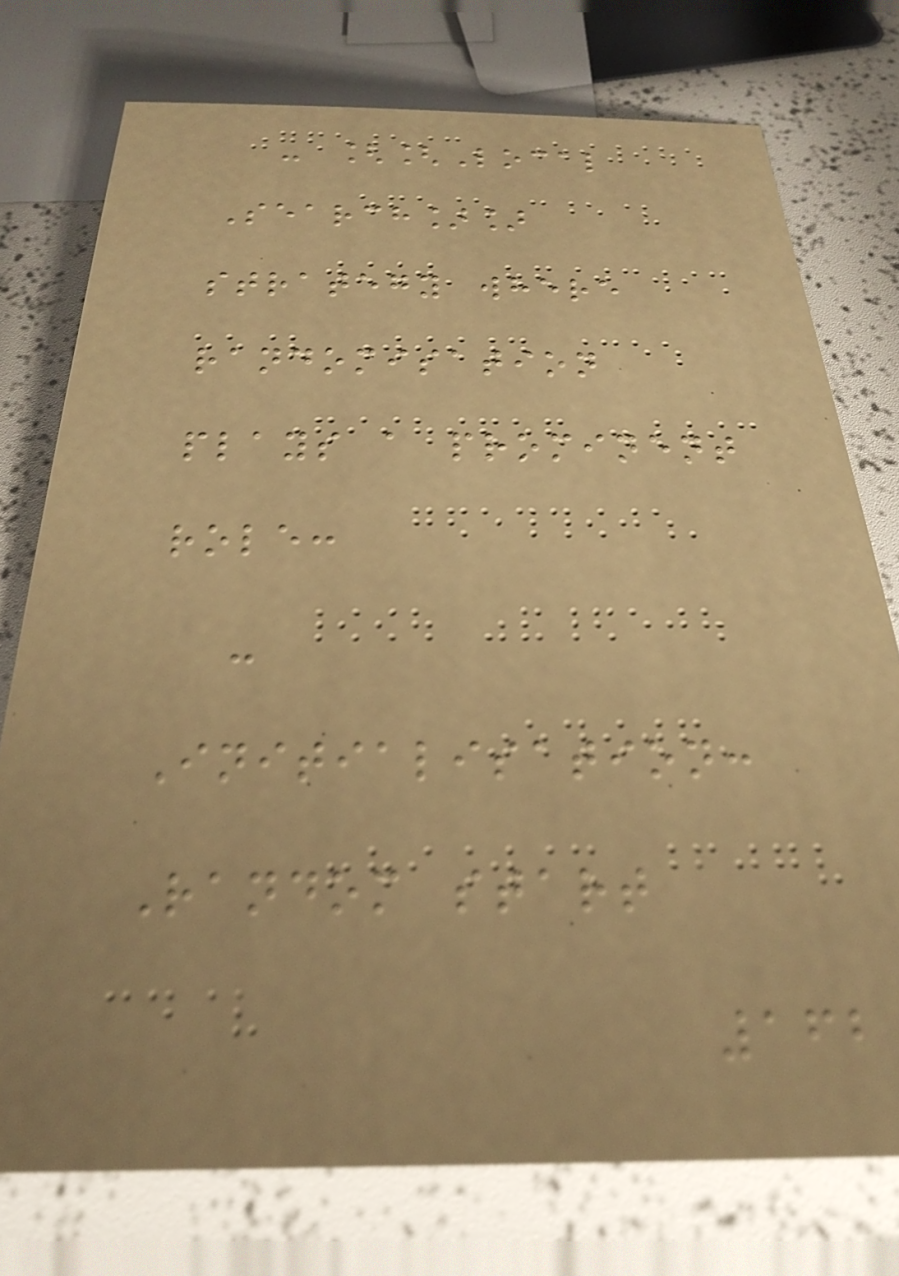- [[Local
Search]]
strategy where
randomisation
plays a prominent
role:
-
Initialisation:
Random start
162
